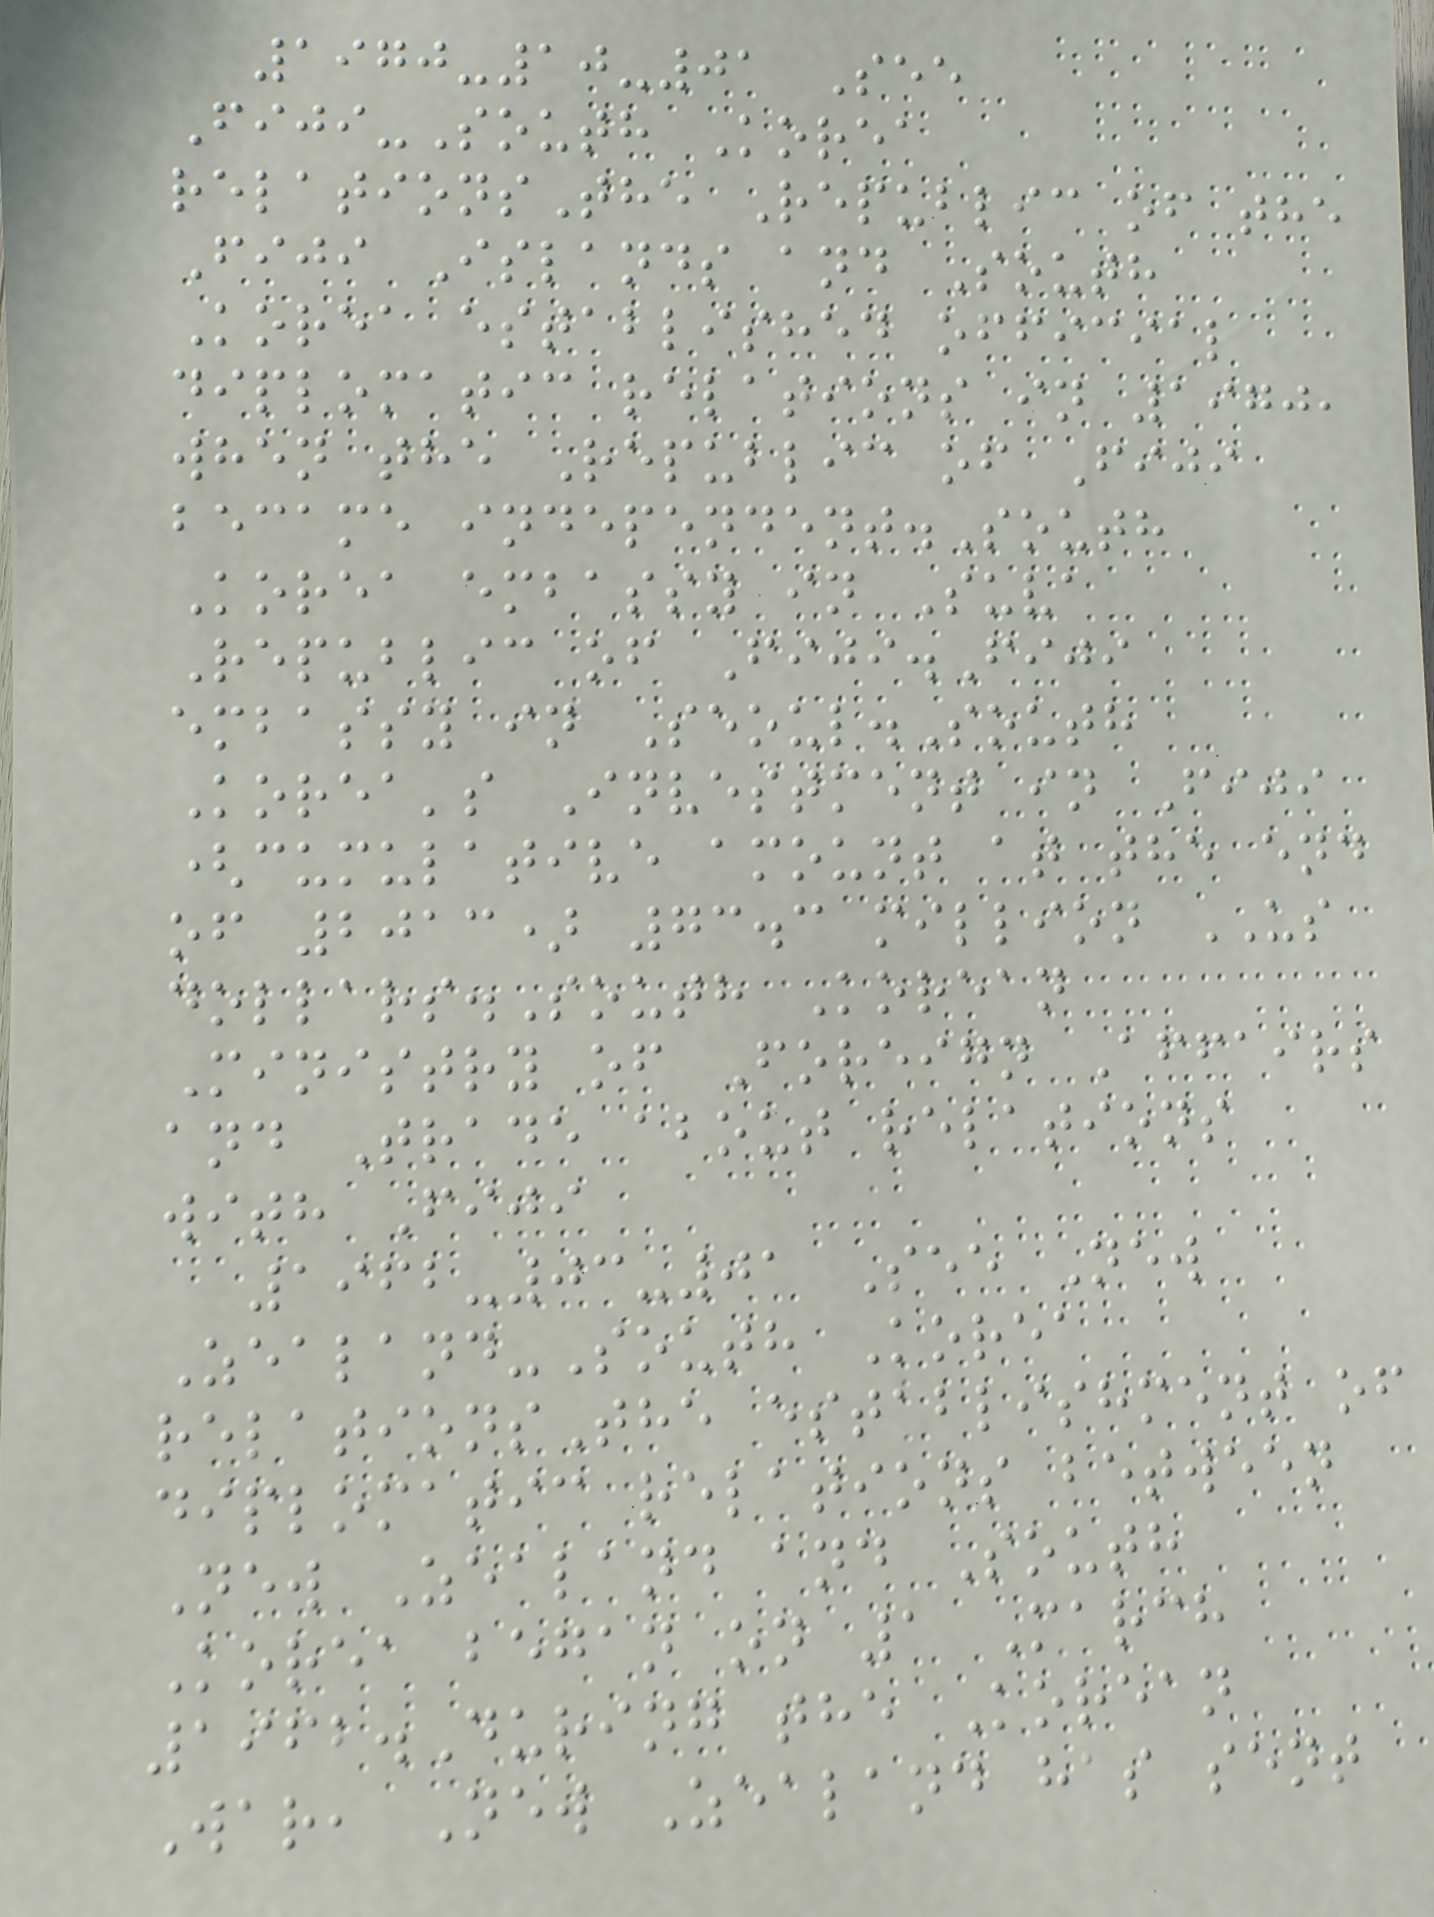1970-10-01 See
Fiji-South Korea
relationsThe Republic of the
Fiji Islands and South
Korea established official
diplomatic relations in 1970,
when the Republic of Fiji
became independent.South
Korea embassy in Suva
Republic of Fiji.Fiji
embassy in Seoul.South
Korea's Investment in Fiji
(cumulative amount at the end
of 2013) 73.3 million US
dollars.South Korean
Ministry of Foreign Affairs
and Trade about relations
with Fiji
1962-03-01 See New
Zealand-South Korea
relationsThe establishment of
diplomatic relations between
New Zealand and South
Korea began on 1 March
1962.During the Korean
War, New Zealand has sent
